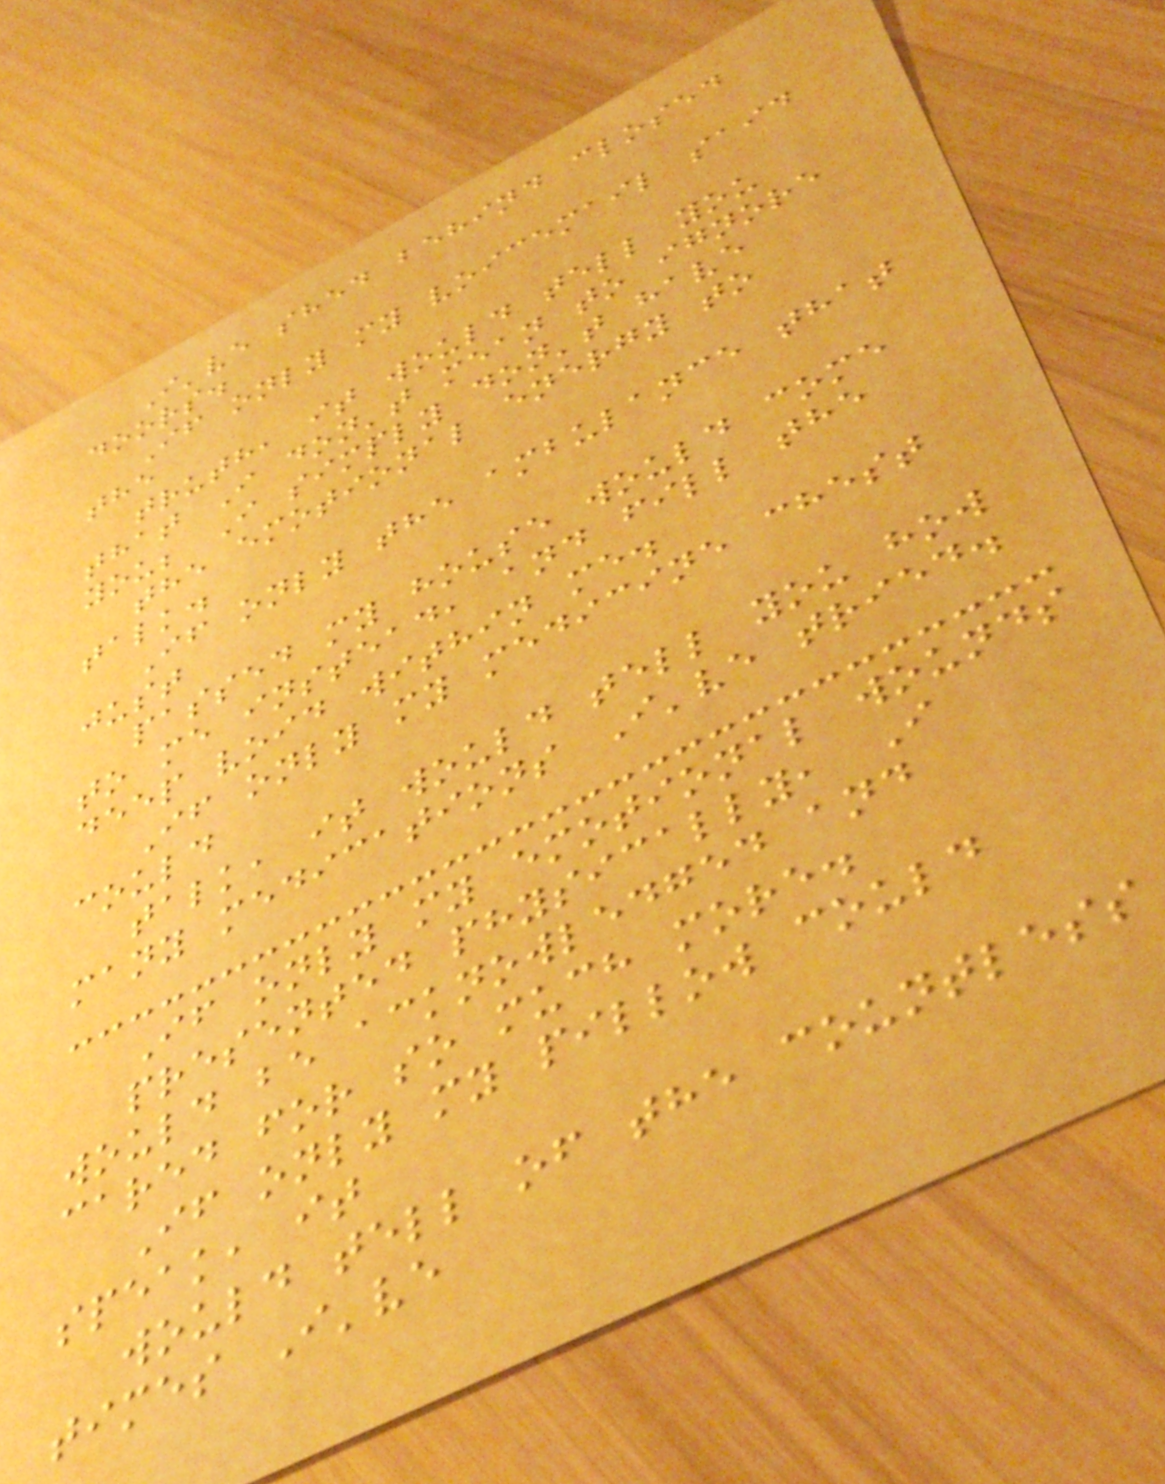I've shed behind closed
doors.
If only my voicemail said
the
truth, it would tell you
that I don't mean to ignore
you; I simply don't have
the emotional energy to
talk.
If only the ambulance that
just
passed my house would come
to me instead, and fill the
deep void within me.
If only my medicine chest
could
talk, it would tell you how
many medications I've tried.
If only my emotional wounds
presented physically, I
would be acknowledged and
cared for so much more.
If only my pillow could
speak, it
would tell of the countless
times I've
